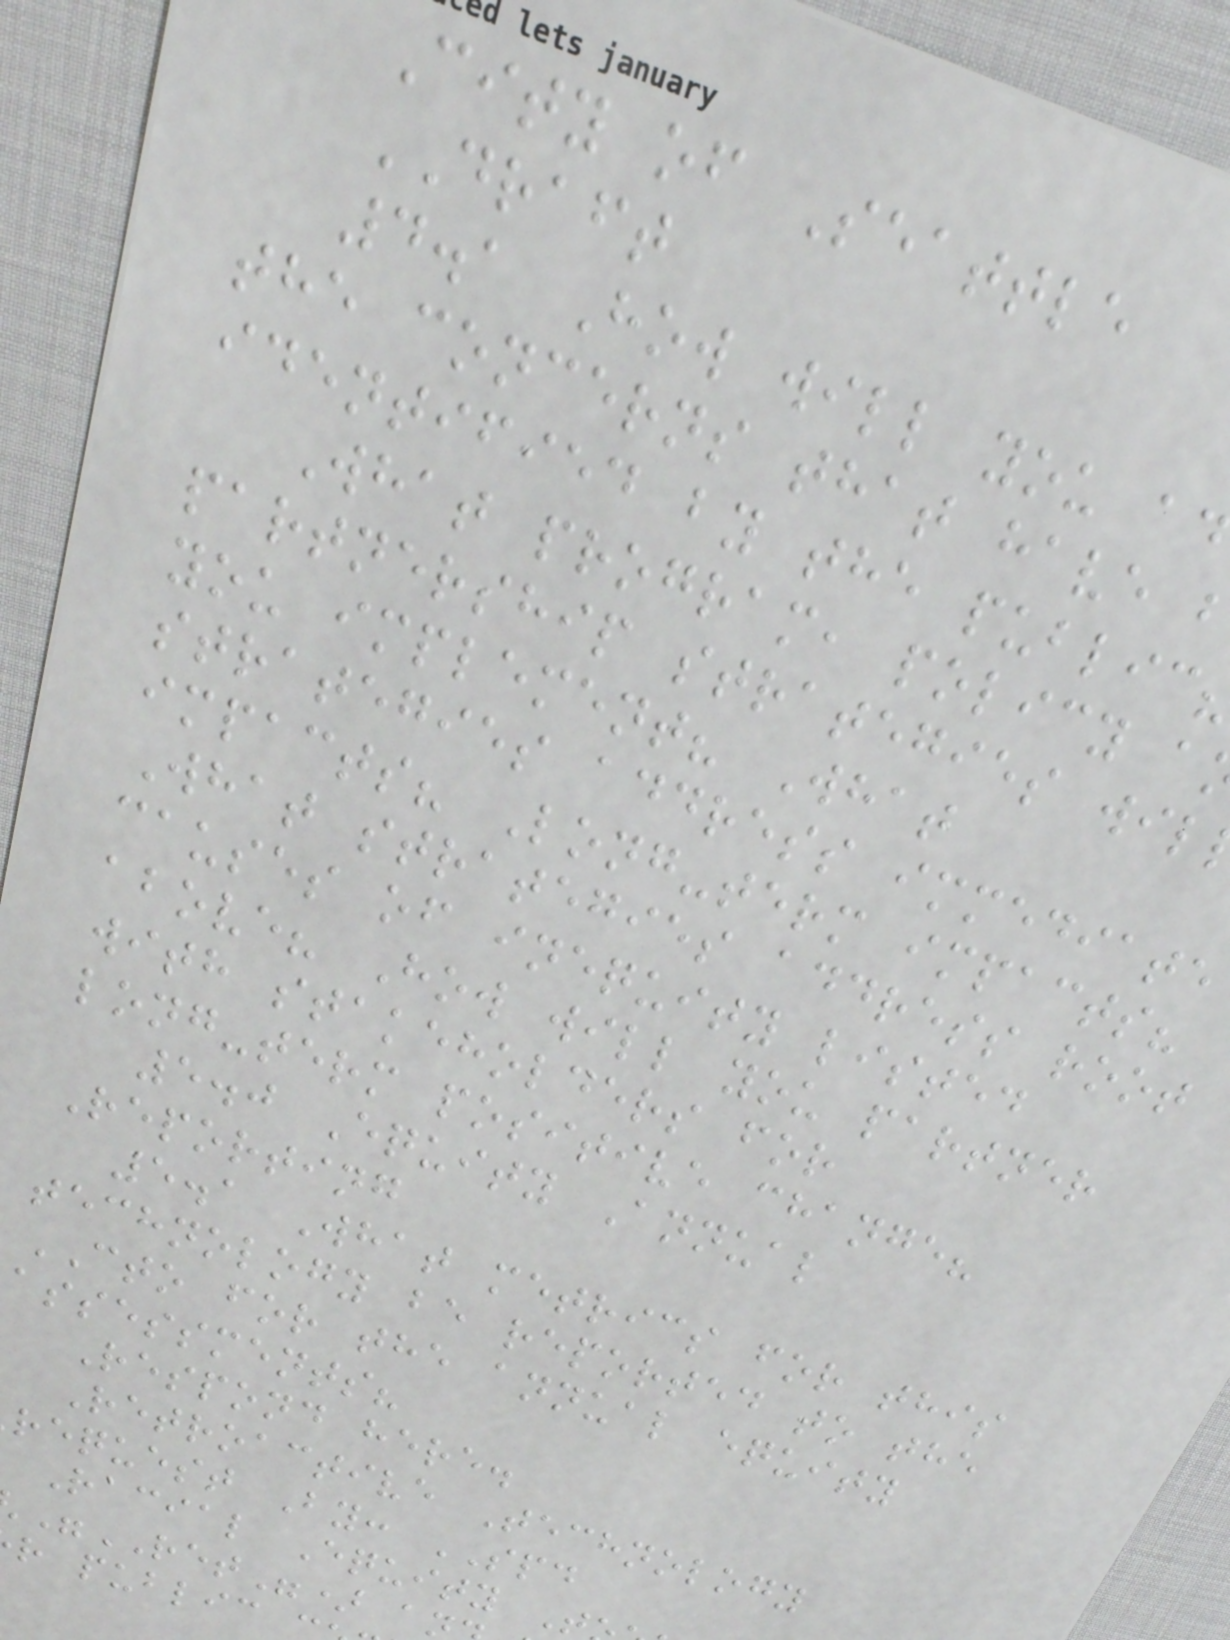City of Seattle
DRAFT
4.1 How will you a
the concerns that have
identified by the public
What program, policy a
partnership strategies wil
you implement? What
strategies address immediate
impacts? Long-term impacts?
What strategies address root
causes of inequity listed
above? How will you partner
with stakeholders for
long-term positive change?
5.0 Equity Annual
Reporting
5.1 What metrics for this
technology be reported to the
CTO for the annual equity
assessments?
Respond here.
Retroactive Technology
request By: SPD
Racial Equity T
RET") a
r public
